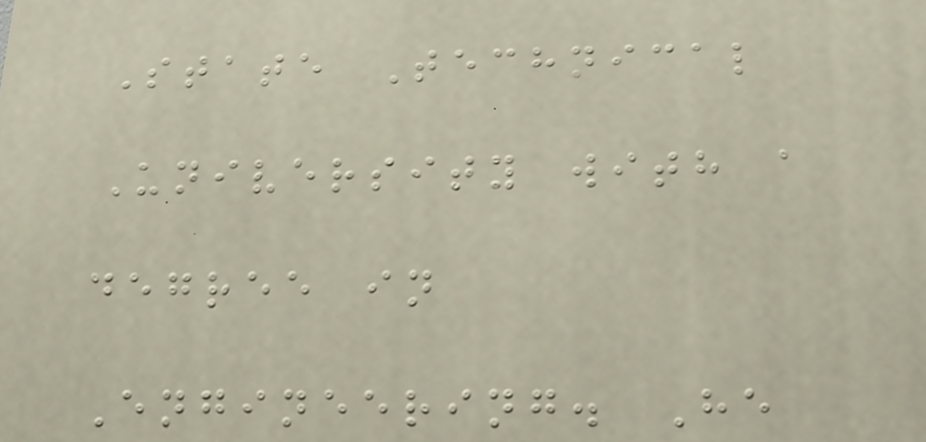State Technical
University with a
degree in
Engineering. He
